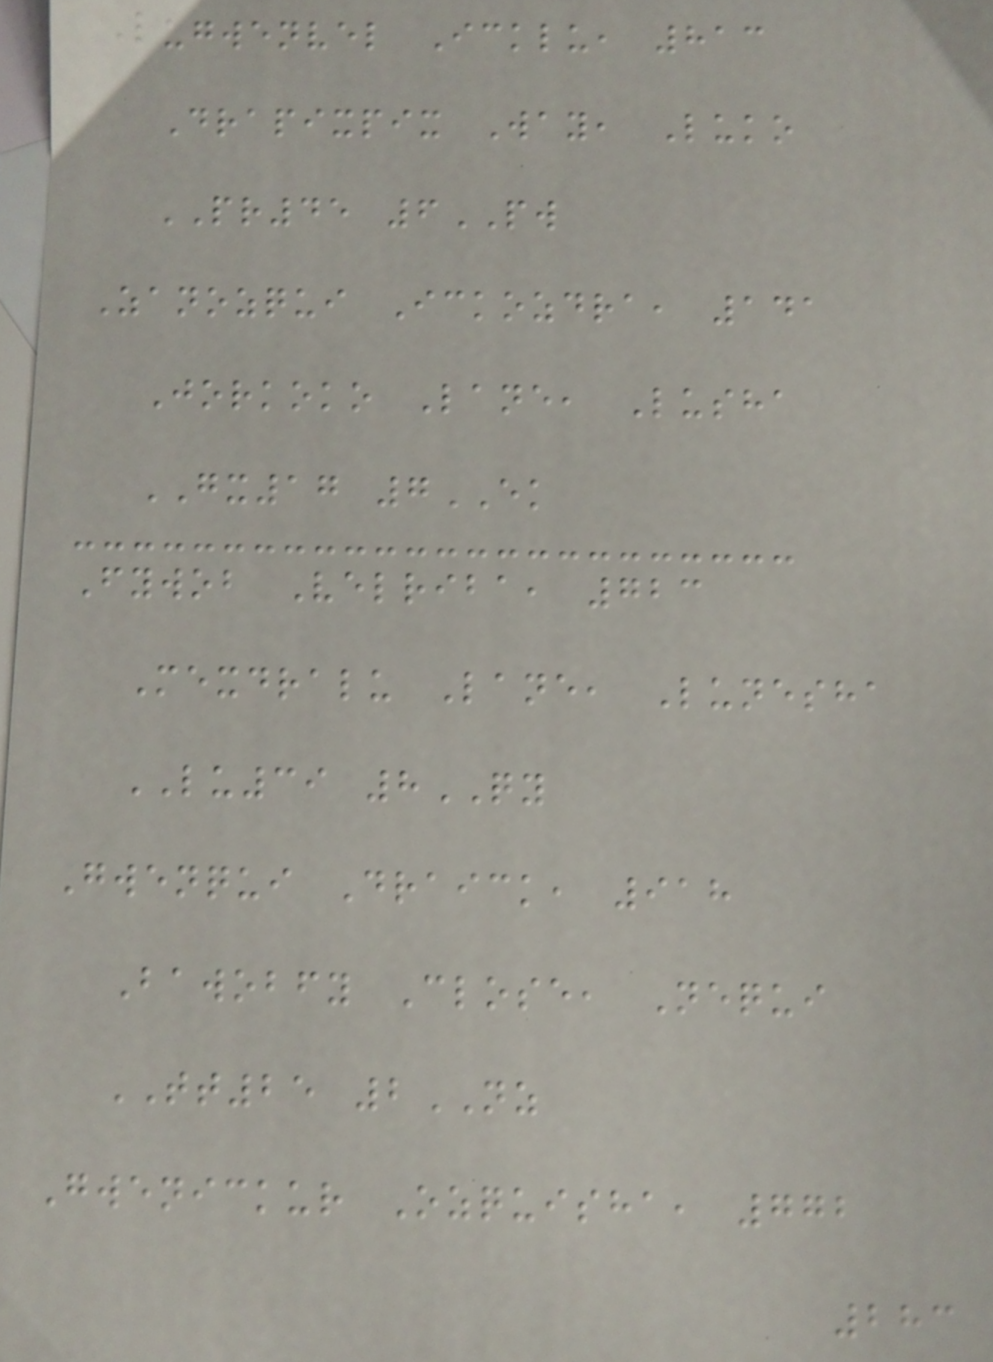Lugwenvel Icklu, 813
Drapixpix Way, Luko
PR45 6PW
Zanozqui Ickozdra, 141
Jorkoko Lane, Lusha
GX17 7EK
Fywob Velriba, 723
Mexdralu Lane, Lunesha
LU39 8QY
Gwenqui Draick, 918
Bawobfy Close, Nequi
TT25 2NZ
Gwenickur Ozquisha, 772
283
